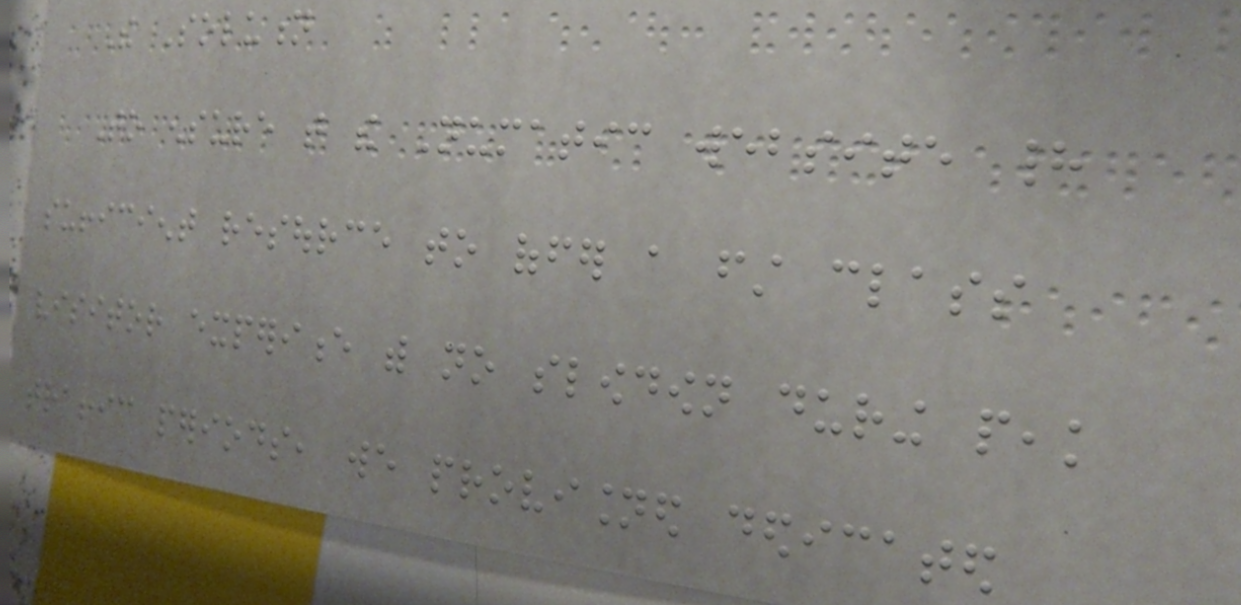The Solution
To ensure that the Numatic website had
sufficient resource to offer a first class
visitor experience with no slowdown during peak
traffic periods, we provisioned dedicated
